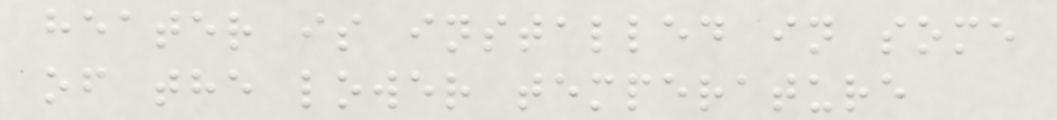heater is installed in some
of the lower temperature
